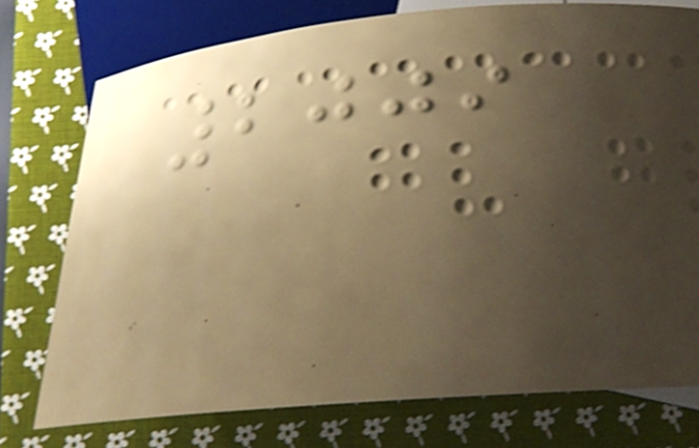2009
